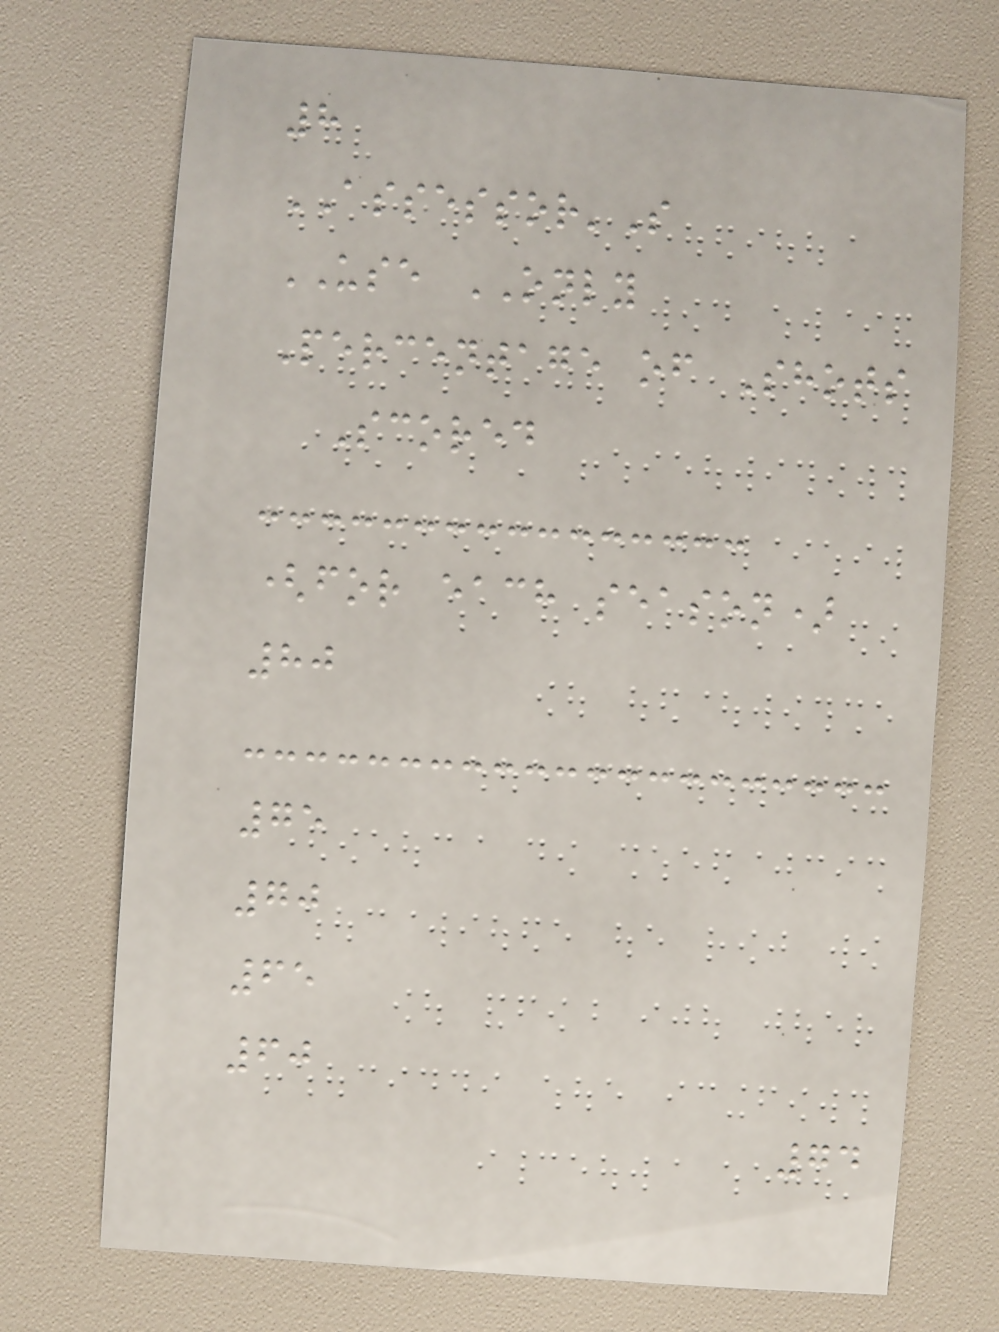8
ASSESSOR'S
USE ONLY
Percentage of Shots
Scored
(for each season)
80
75
70
65
60
74
